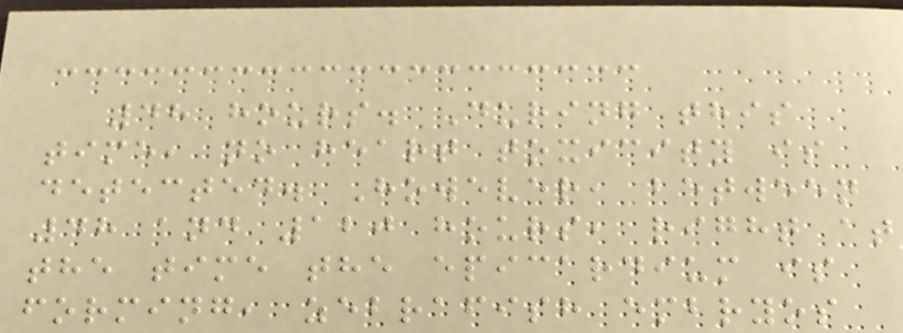48 hours. During this
time, no heart toxicity is
detected. However, between
48 and 120 hours, right at
the time the epicardium is
forming, zebrafish embryos
